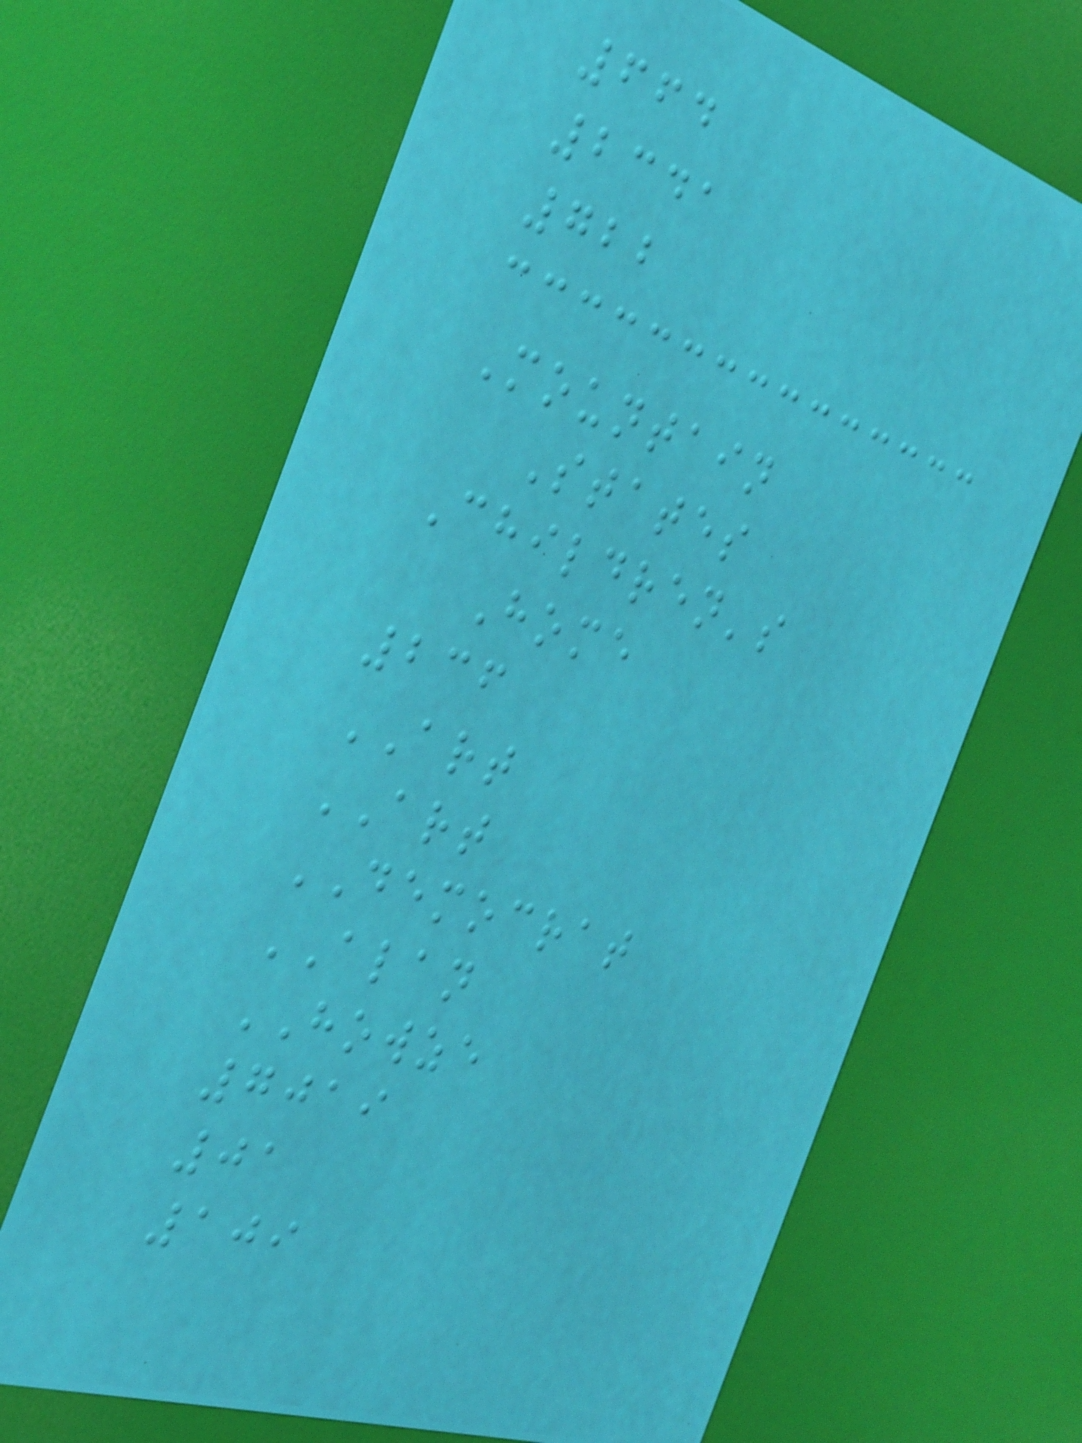664
2341
722
Mountain
States
Children's
Home
236
ART
ART
DEMOCRAT
ALAN
HOWZE
7019
01
109
